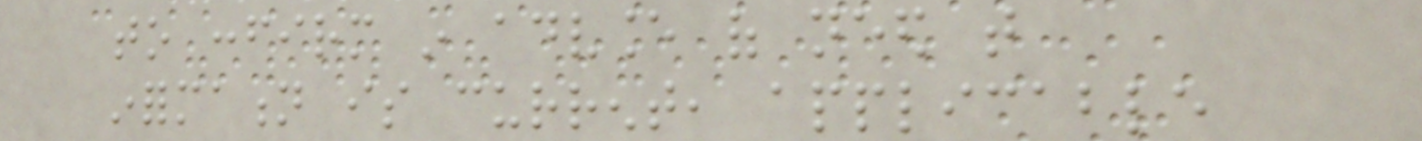to confirm in advance of need that
information is current, applicable
